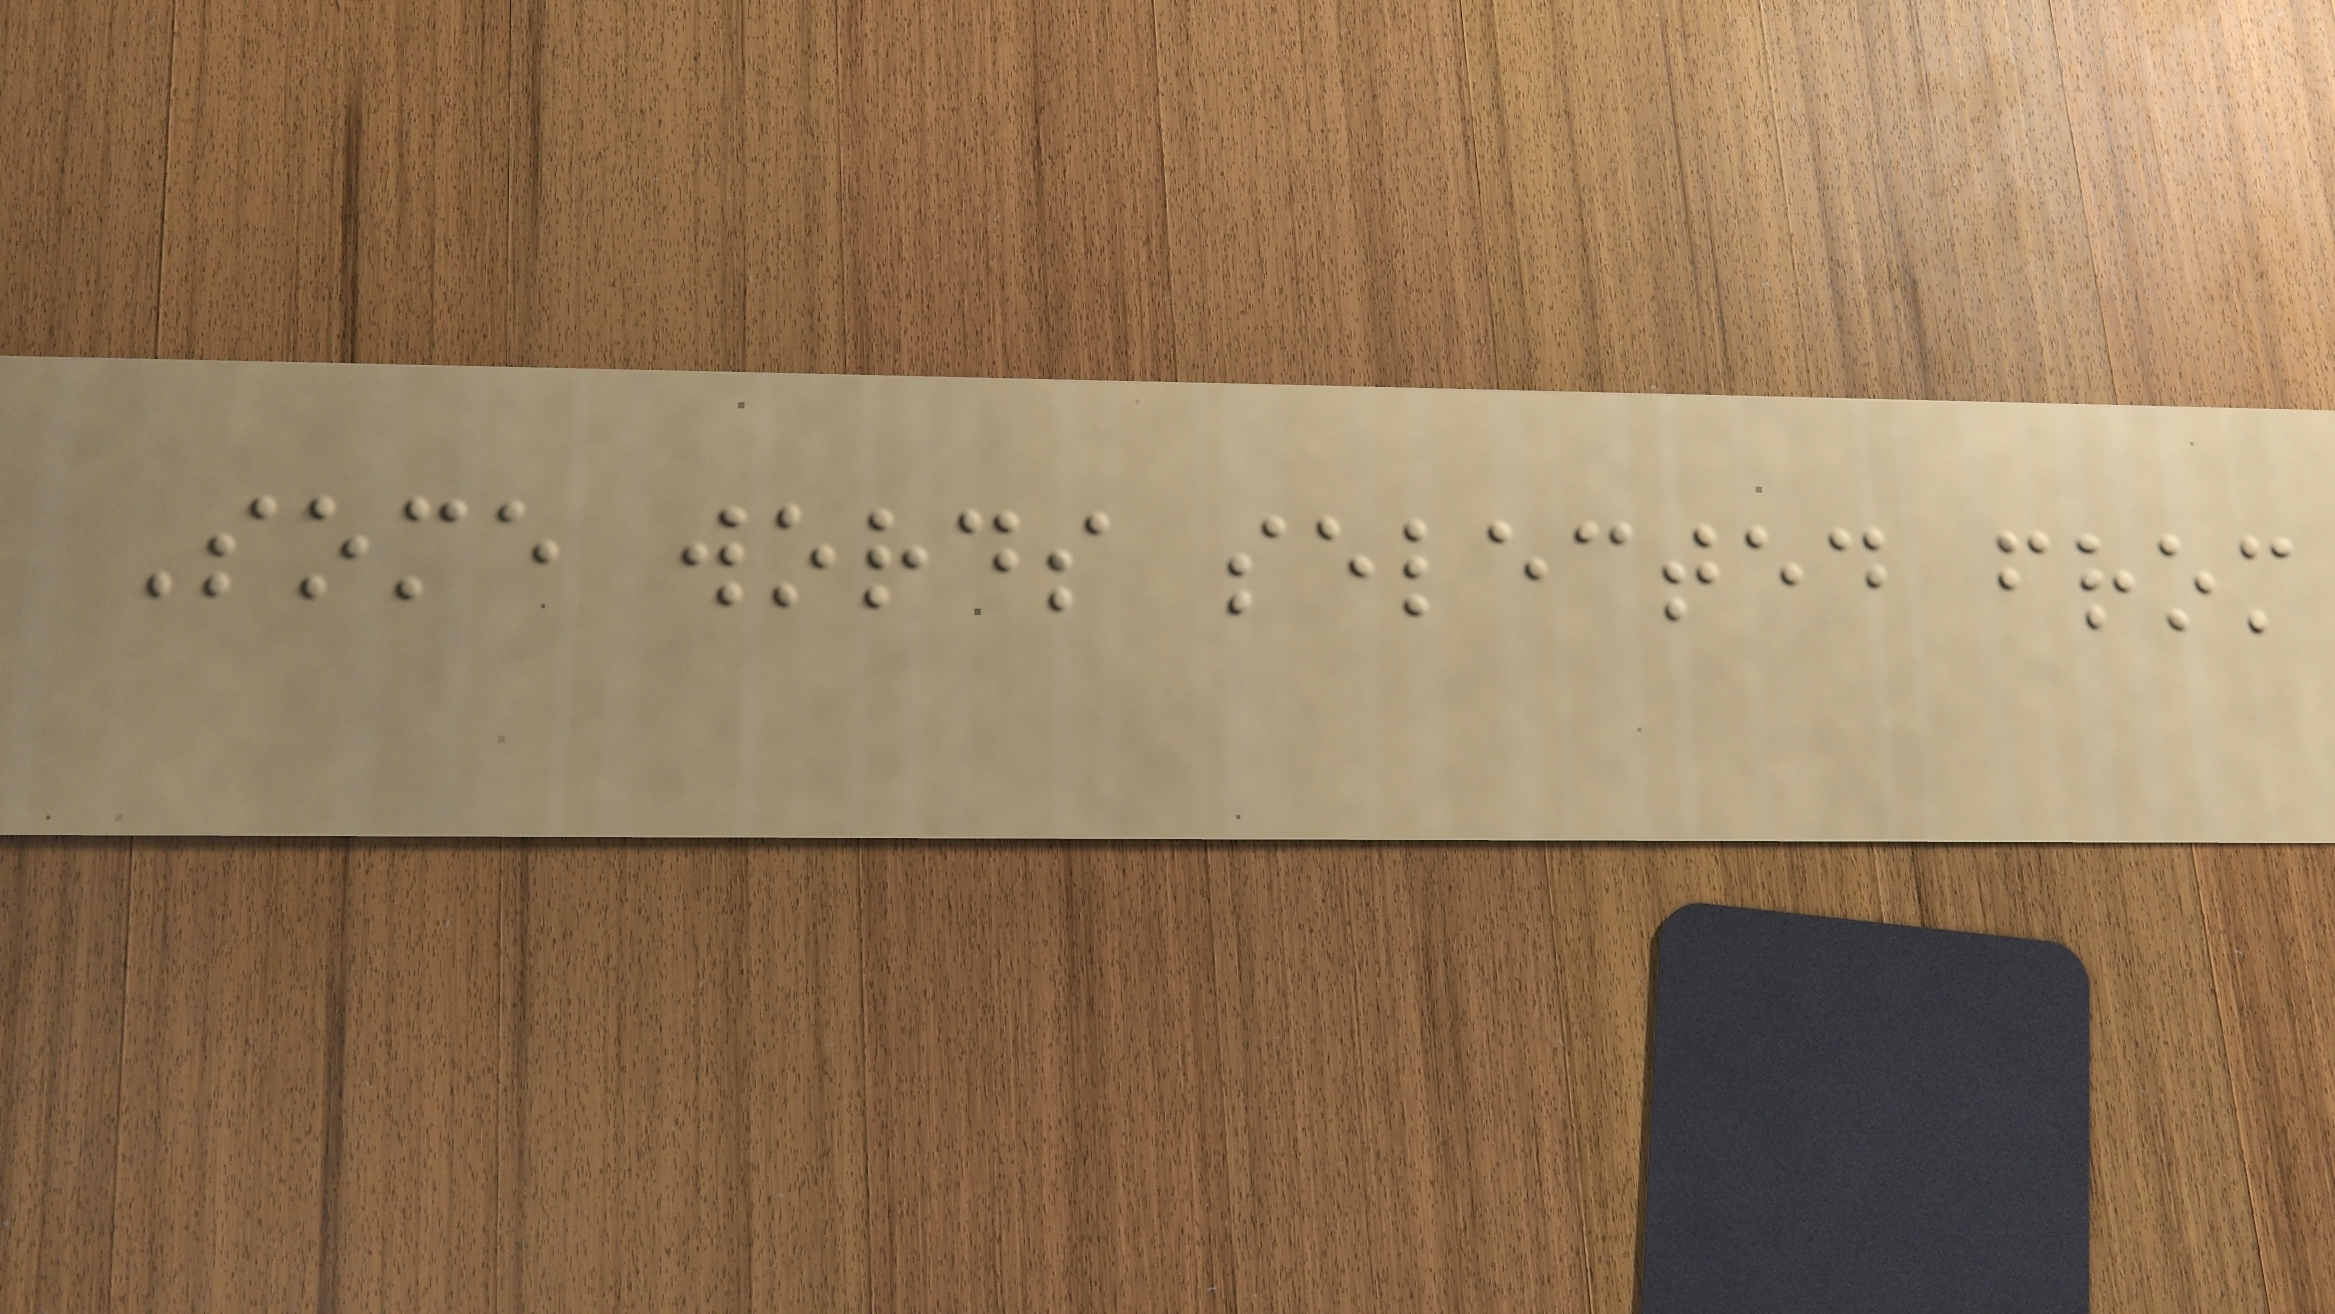Some words selected from
